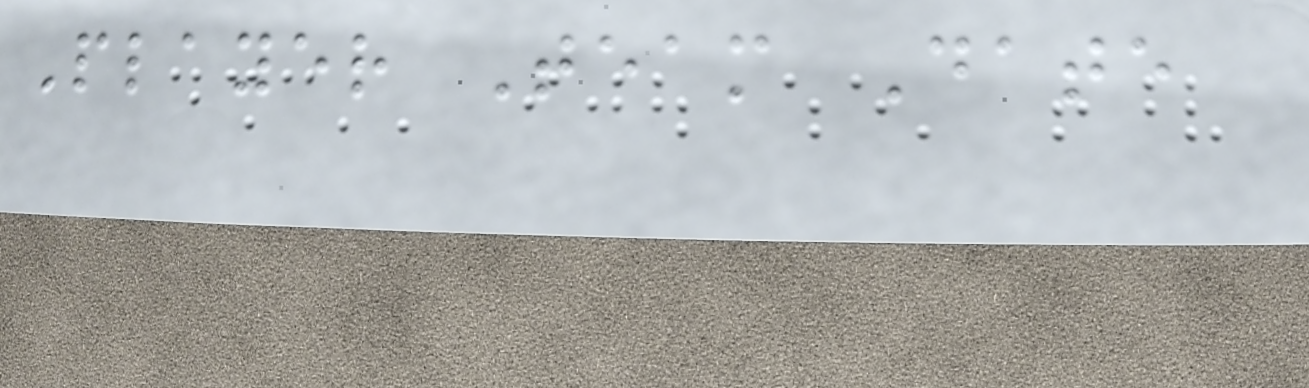Player Team Date
